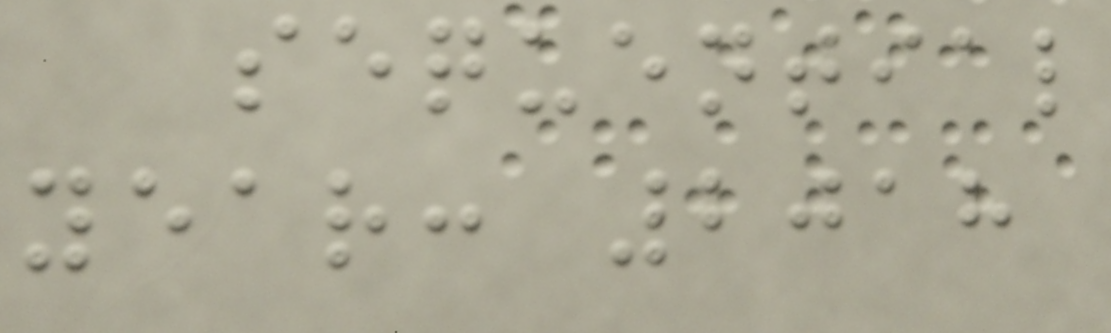sequential
year: 2018
